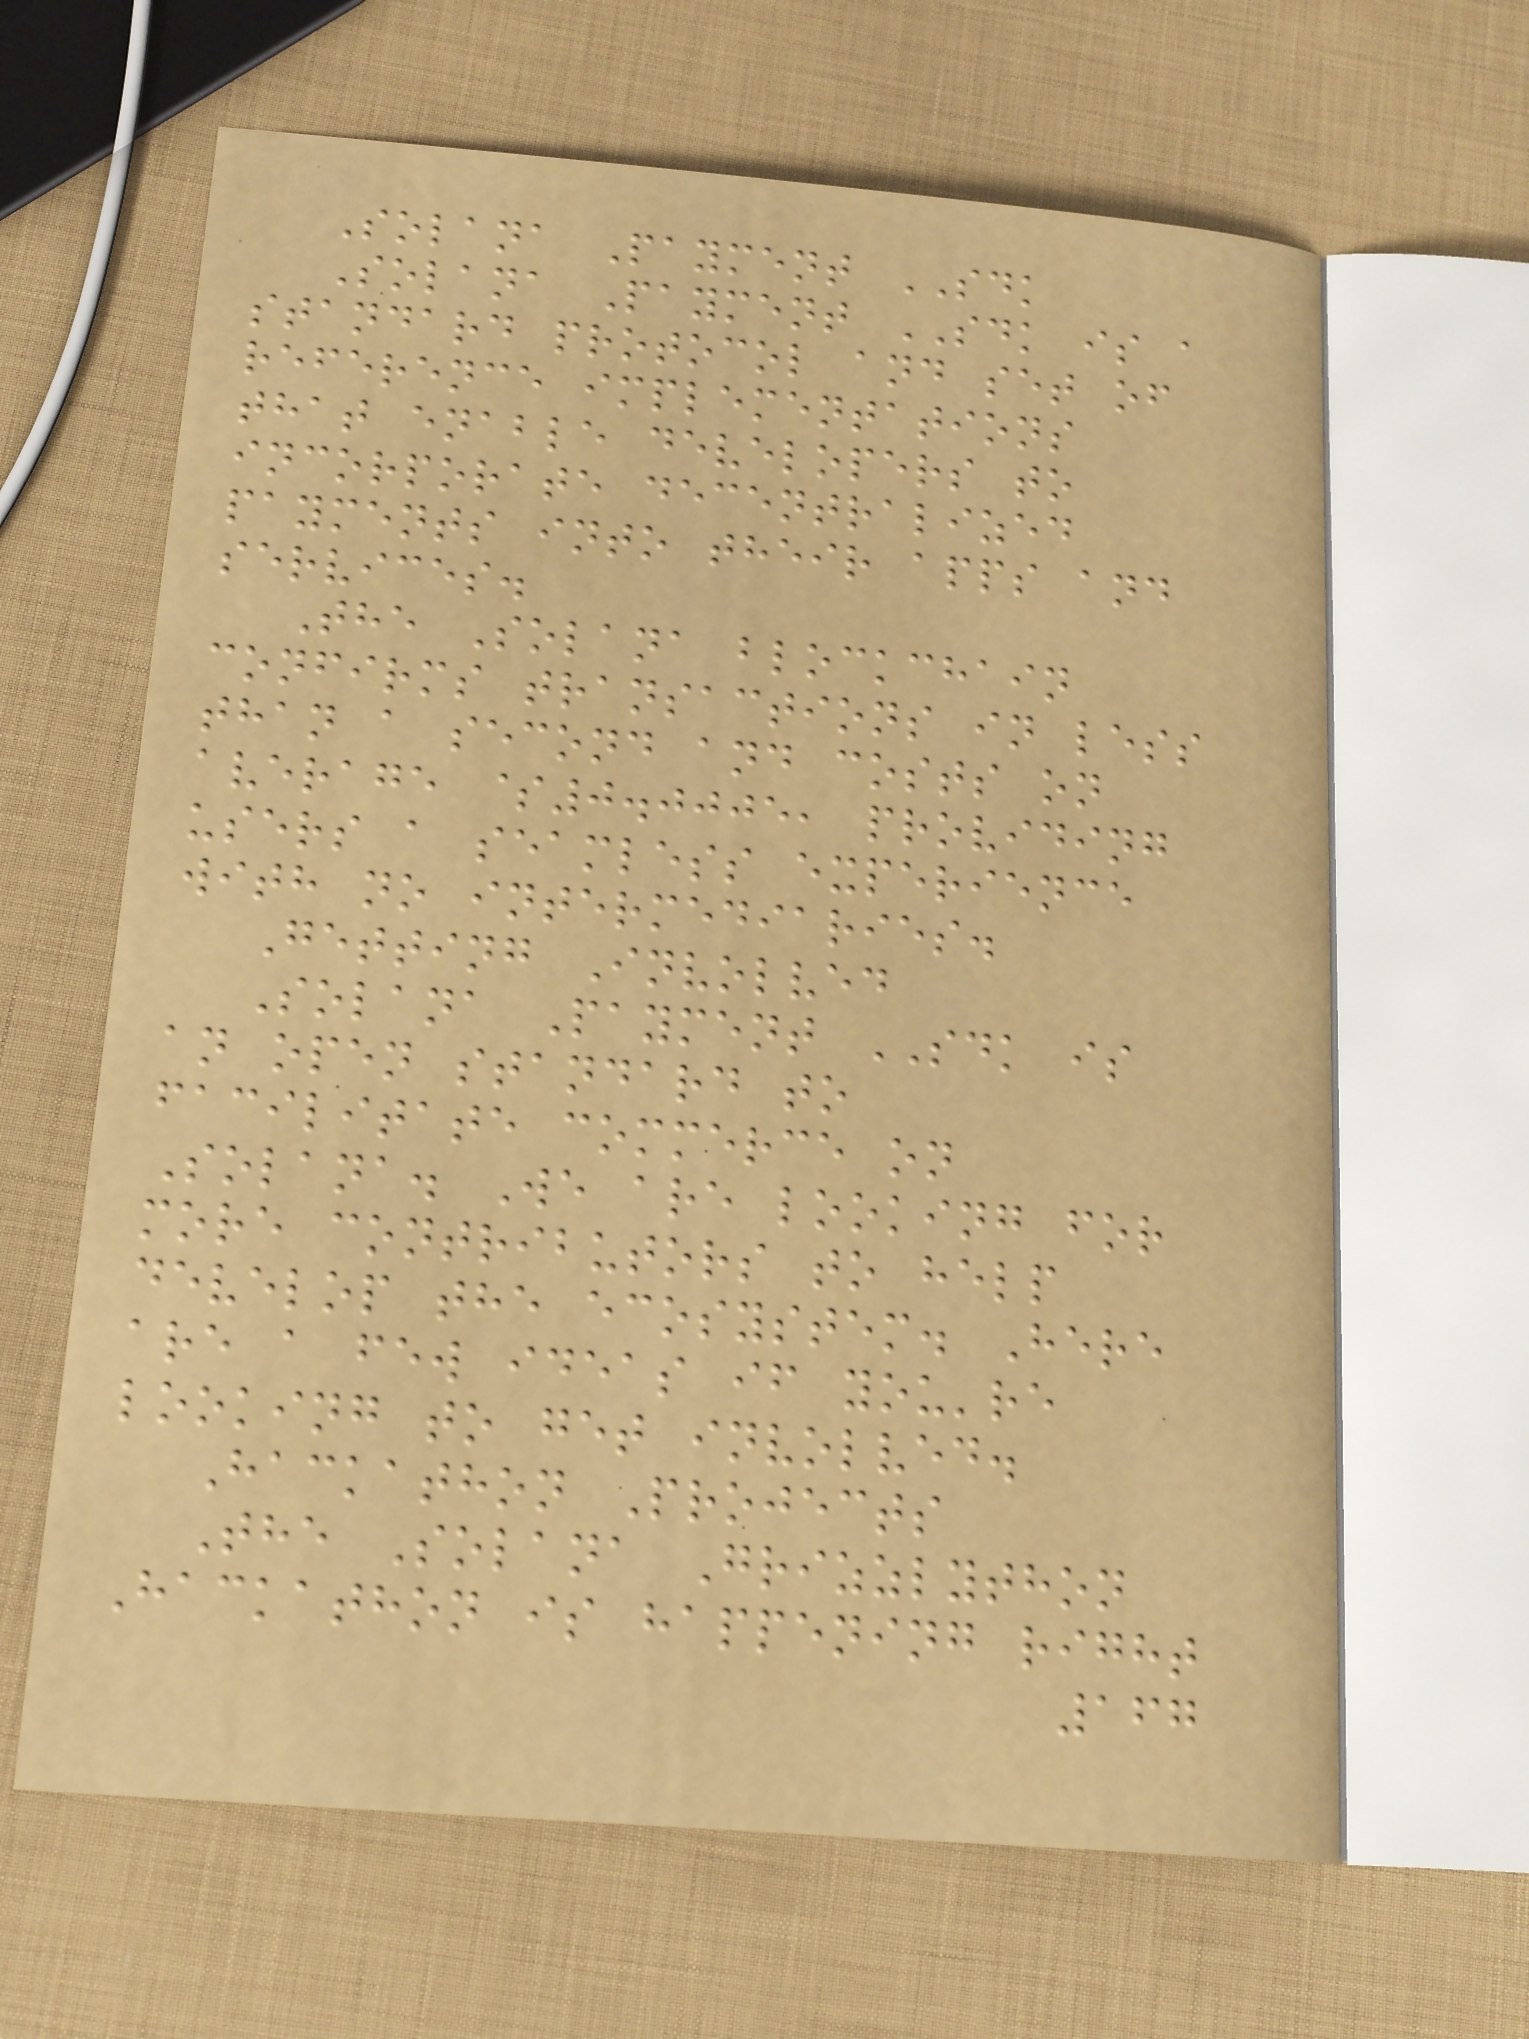Solana Payment SDK
Solana Payment SDK is a
standard protocol and set of
reference implementations
that enable developers to
incorporate decentralized
payments into their apps and
services.
The Solana blockchain
confirms transactions in less
than a second and costs on
average $0.0005, providing
users a seamless experience
with no intermediaries.
Getting Involved
Solana Payment SDK is
an open standard to
facilitate commerce on
Solana. We are looking for
more contributors to help
develop the ecosystem. Here
are a few ideas if you're
looking to get involved.
Hackathon Projects
The Solana Grizzlython
Hackathon is happening right
167
